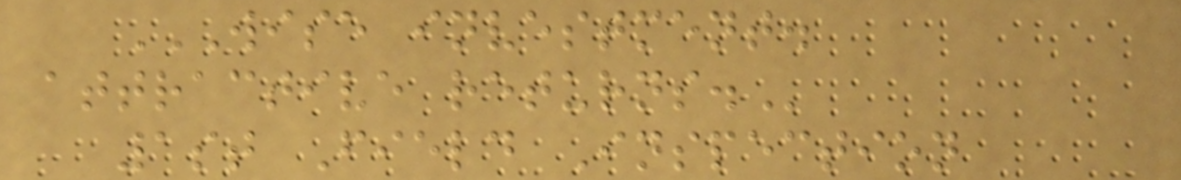WISE INVESTMENT.
ATTRACTIVE RETURNS.
1st Field Inspection
